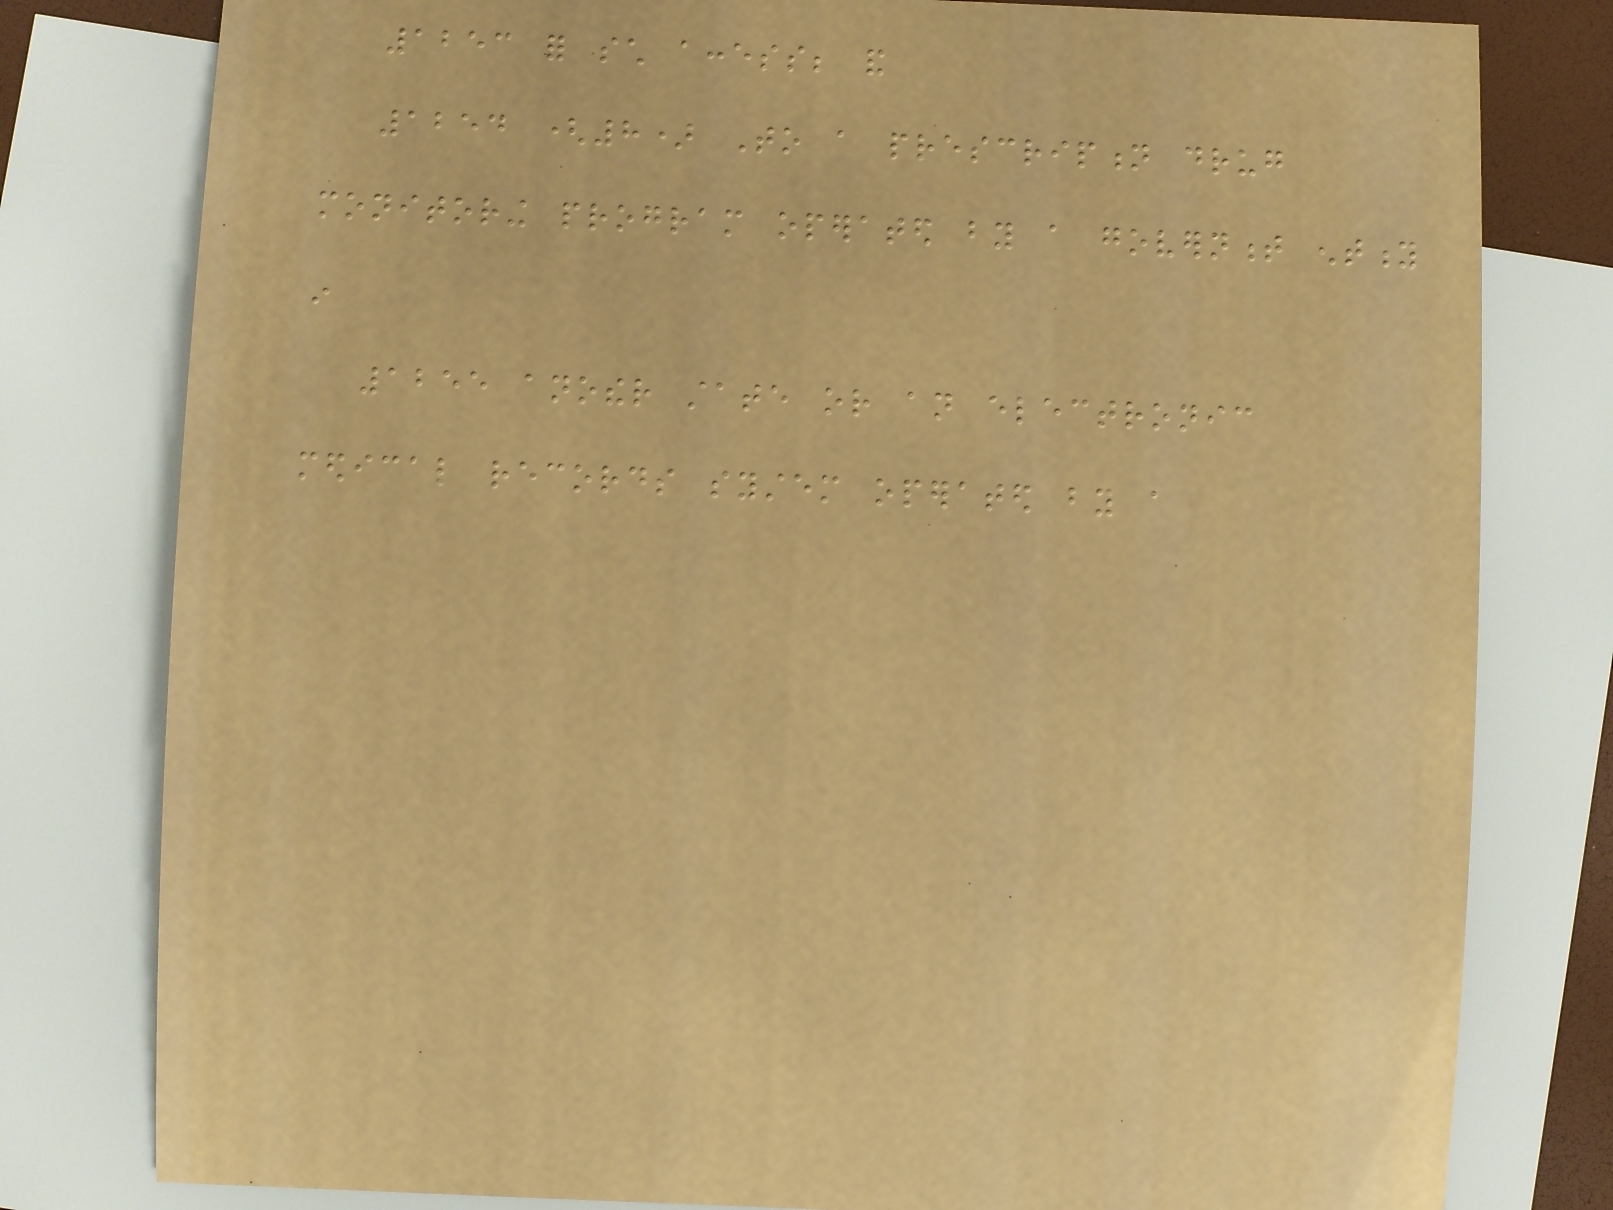1253 for such access; and
1254 (8) To a prescription drug
monitoring program operated by a government entity
in
1255 another state or an electronic
medical records system operated by a
